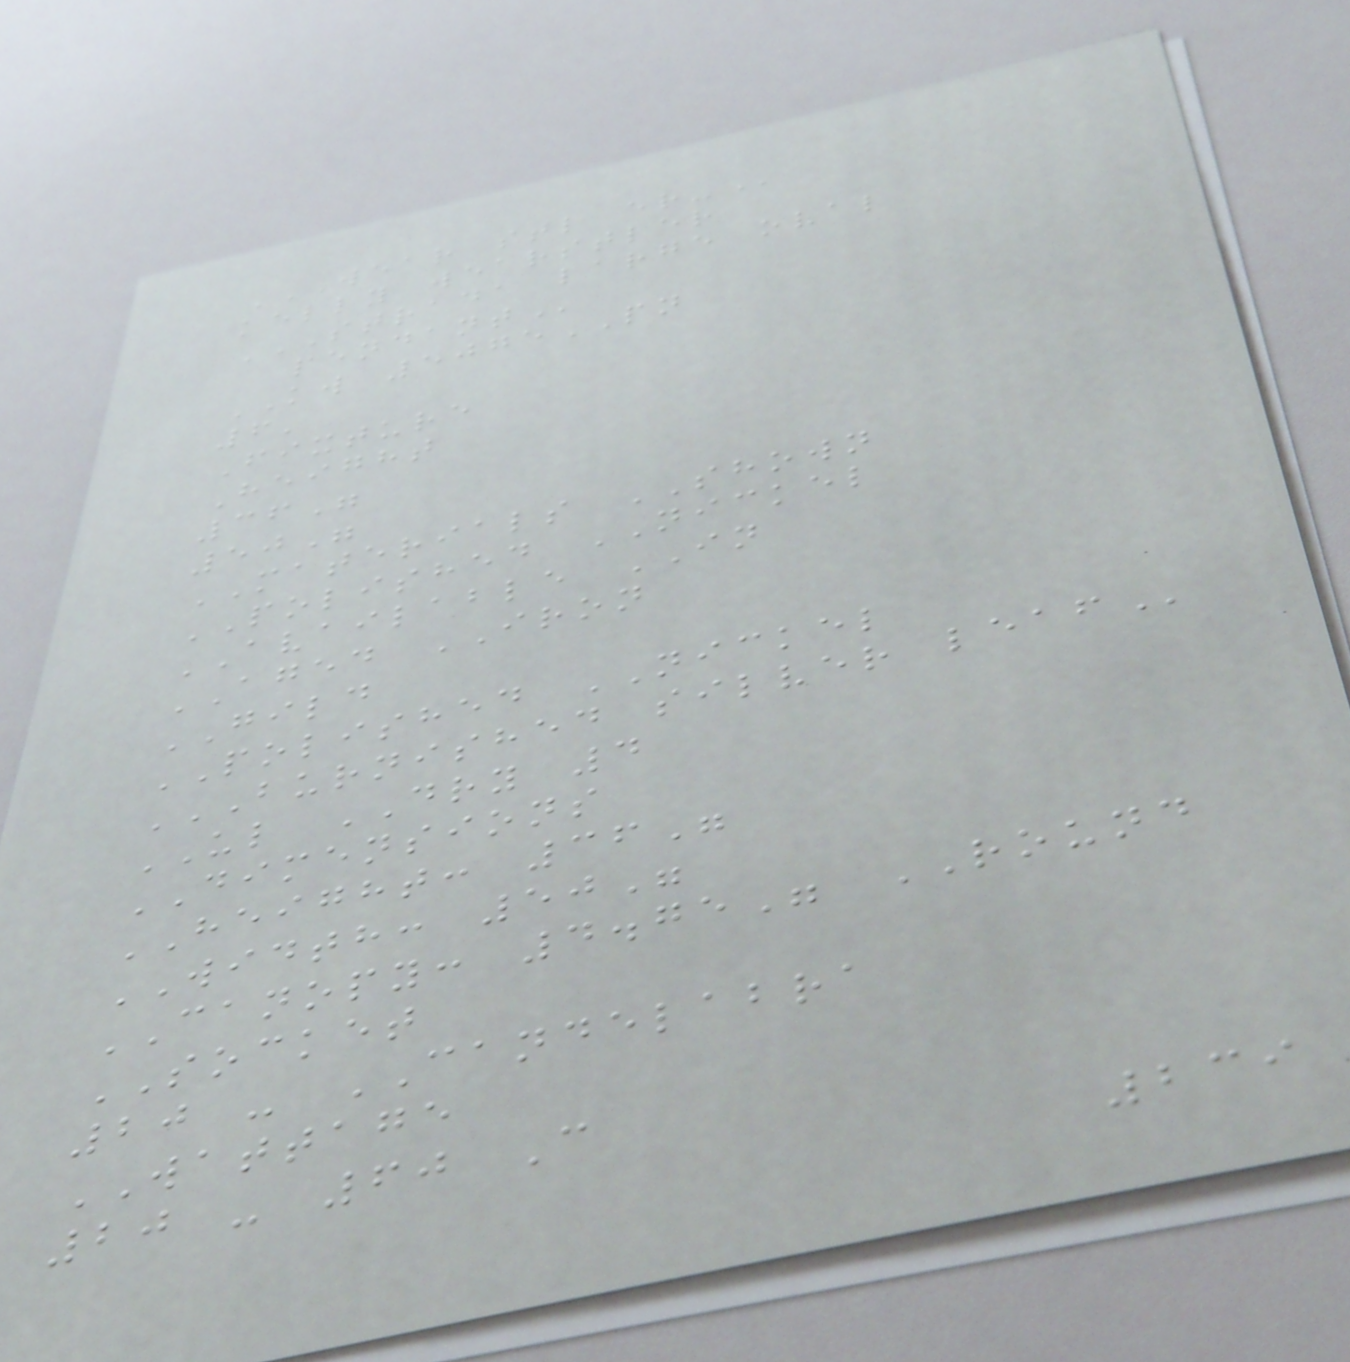WEAR STL ER-
kelly wearstler
STRADA LARGE OVAL
PENDANT
KW 5075PN
6'
Fixture
Height
36"
50"
MATERIALS SHOWN
POLISHED NICKEL
AVAILABLE IN
AGED IRON
GILD
POLISHED NICKEL
BURNISHED SILVER LEAF
UL DRY 4
DIMENSIONS
HEIGHT: 36"
WIDTH: 50"
CANOPY: 4.75" ROUND
SOCKET
20 - CANDELABRA
WATTAGE
20 - 60 C
239
